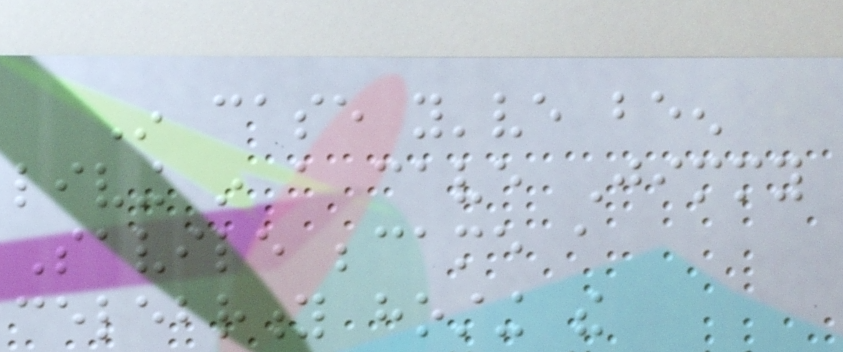In case you've been
living in a cave Jimmy
Savile became a
celebrity hosting the
